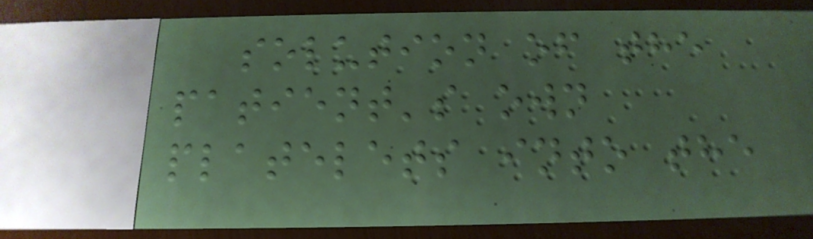solution of the
patient's own
platelets into the
